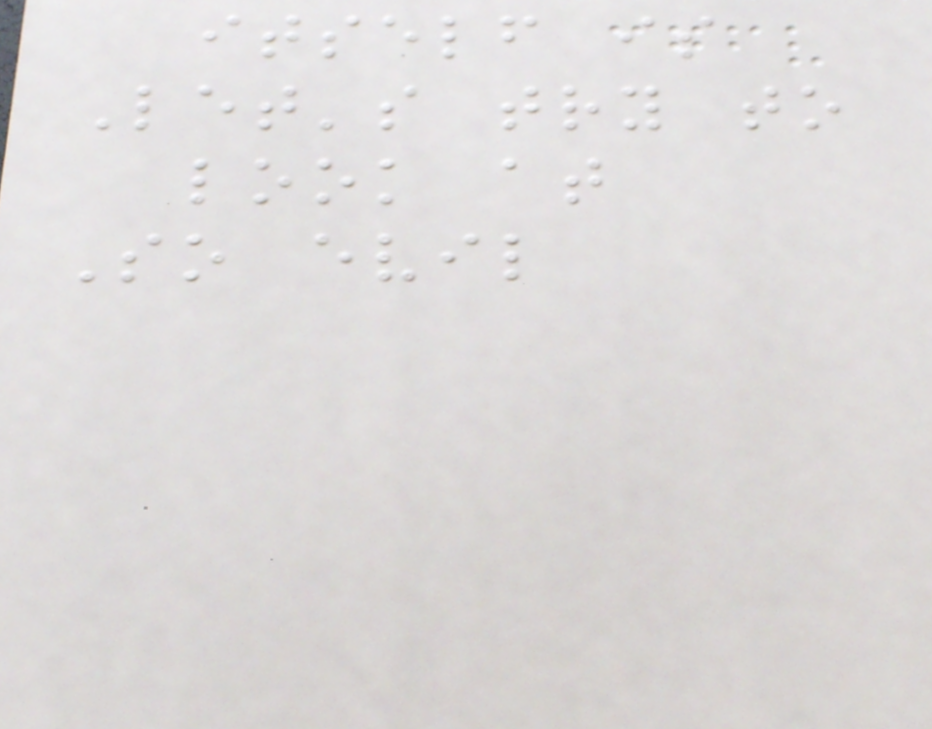itself is
Let's try to
look at
So evil
